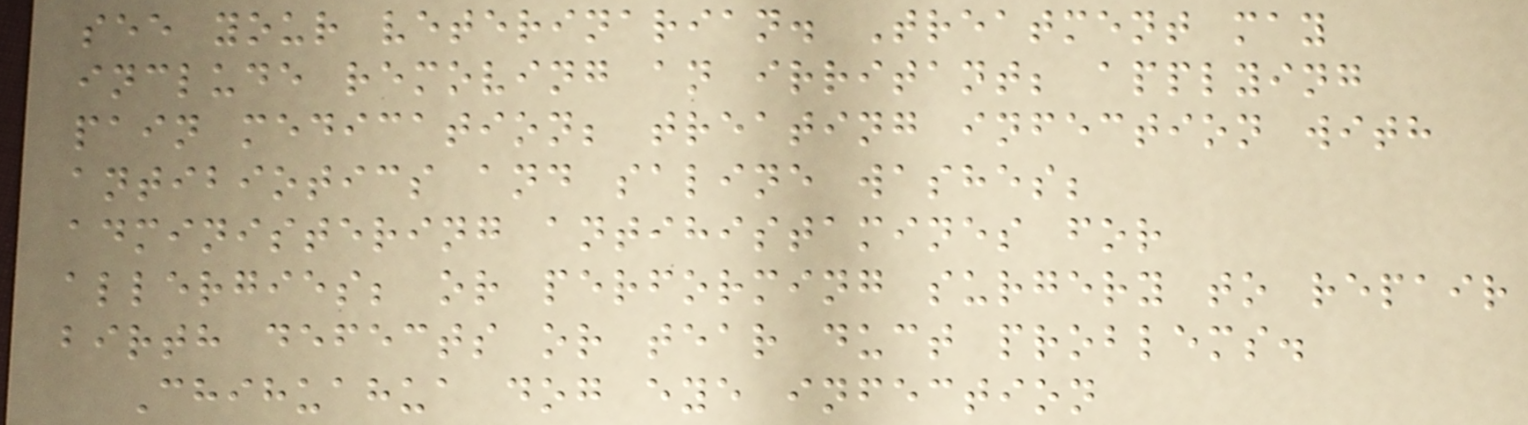see your veterinarian. Treatment may
include removing an irritant; applying
pain medication; treating infection with
antibiotics and saline washes;
administering antihistamines for
allergies; or performing surgery to repair
birth defects or tear duct problems.
Chihuahua dog eye infection
